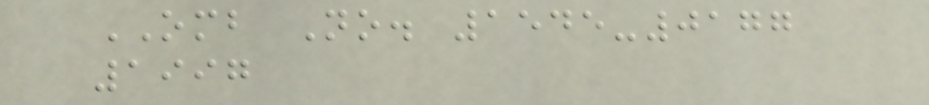OMB No. 1545-0177
1997
